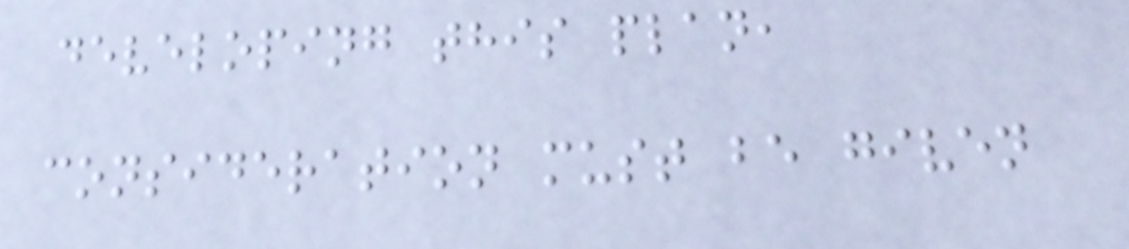developing this plan,
consideration must be given
